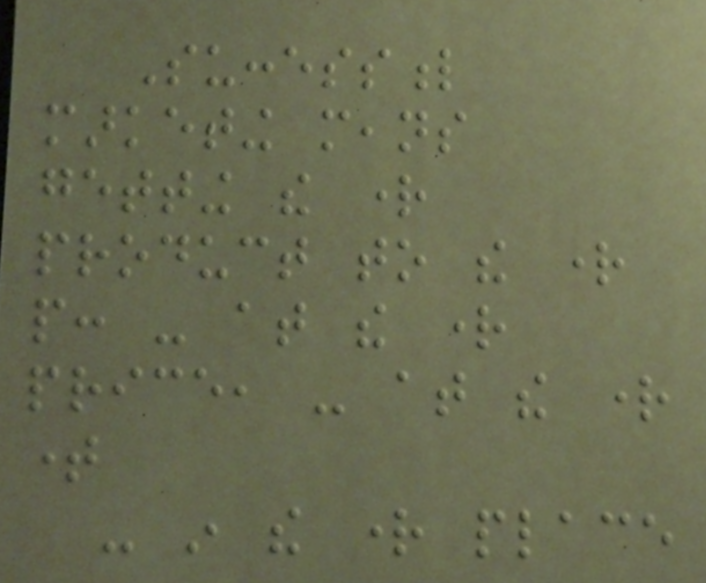Successful
marketing means
getting the right
product to the right
people: - at the right
price, - at the right
time
- in the right place
